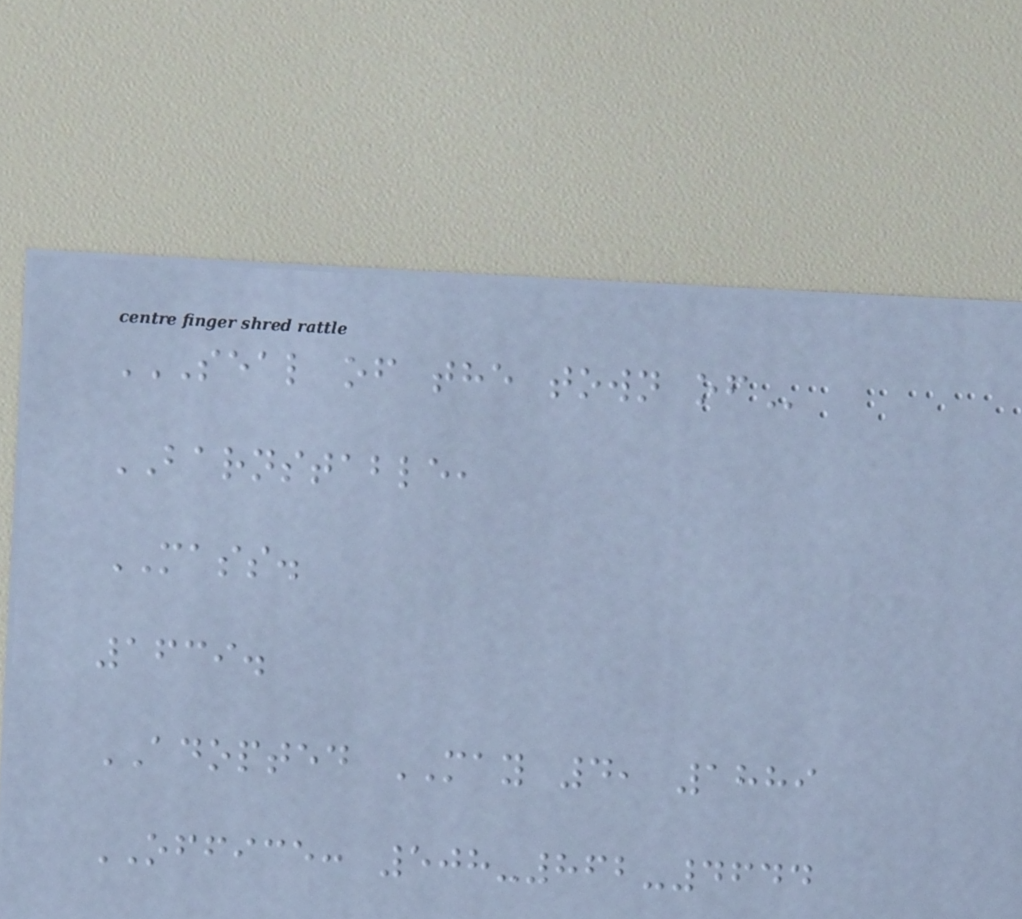SEAL OF THE TOWN OF
BARNSTABLE,
MASS.
1639.
ADOPTED MAY 4, 1889
OFFICE: 508-862-4644
